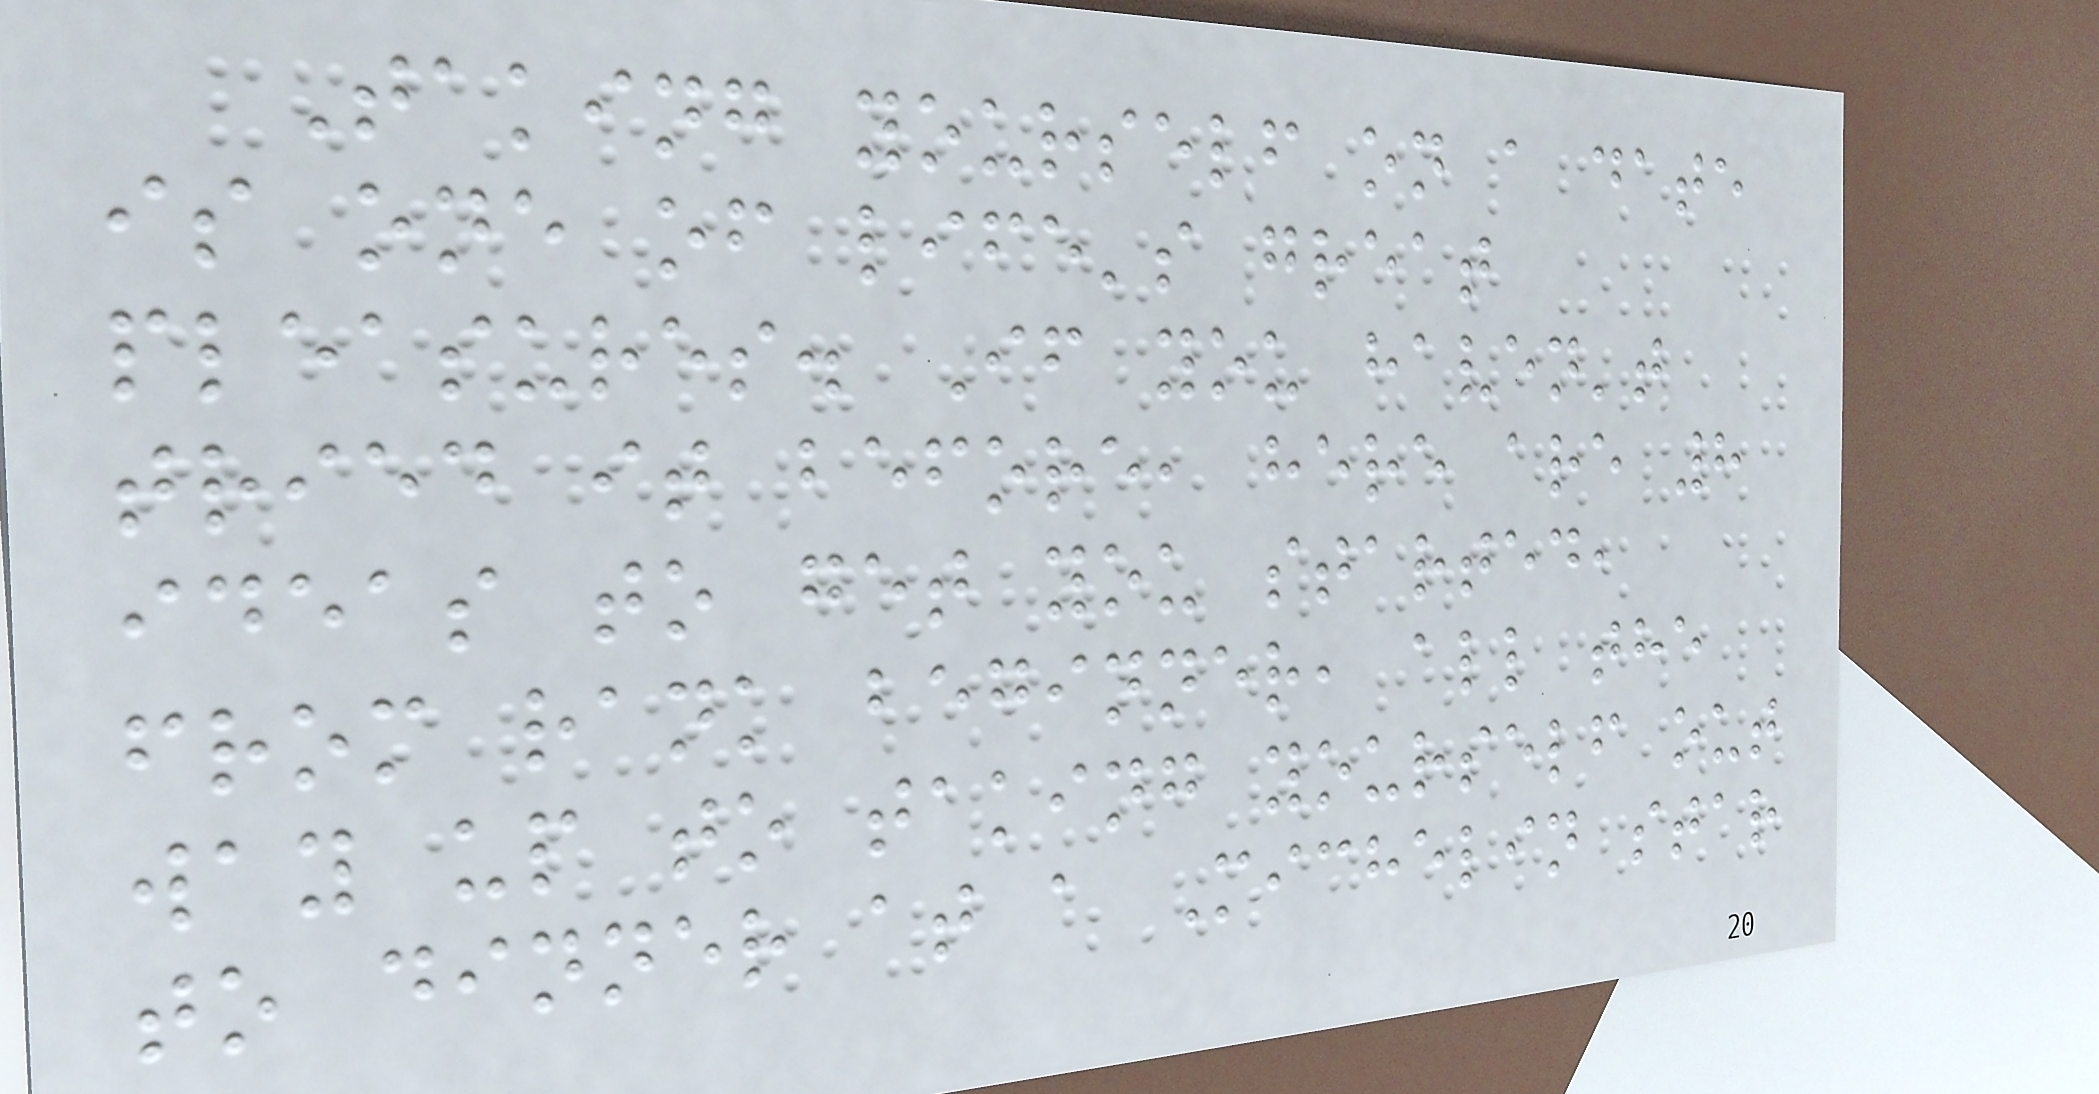Taking yourself on a date
is one of life's great
pleasures. If you haven't
tried it before, here are 8
ideas to get you started,
from rank beginner, all the
way up to taking yourself out
to dinner at a Michelin star
